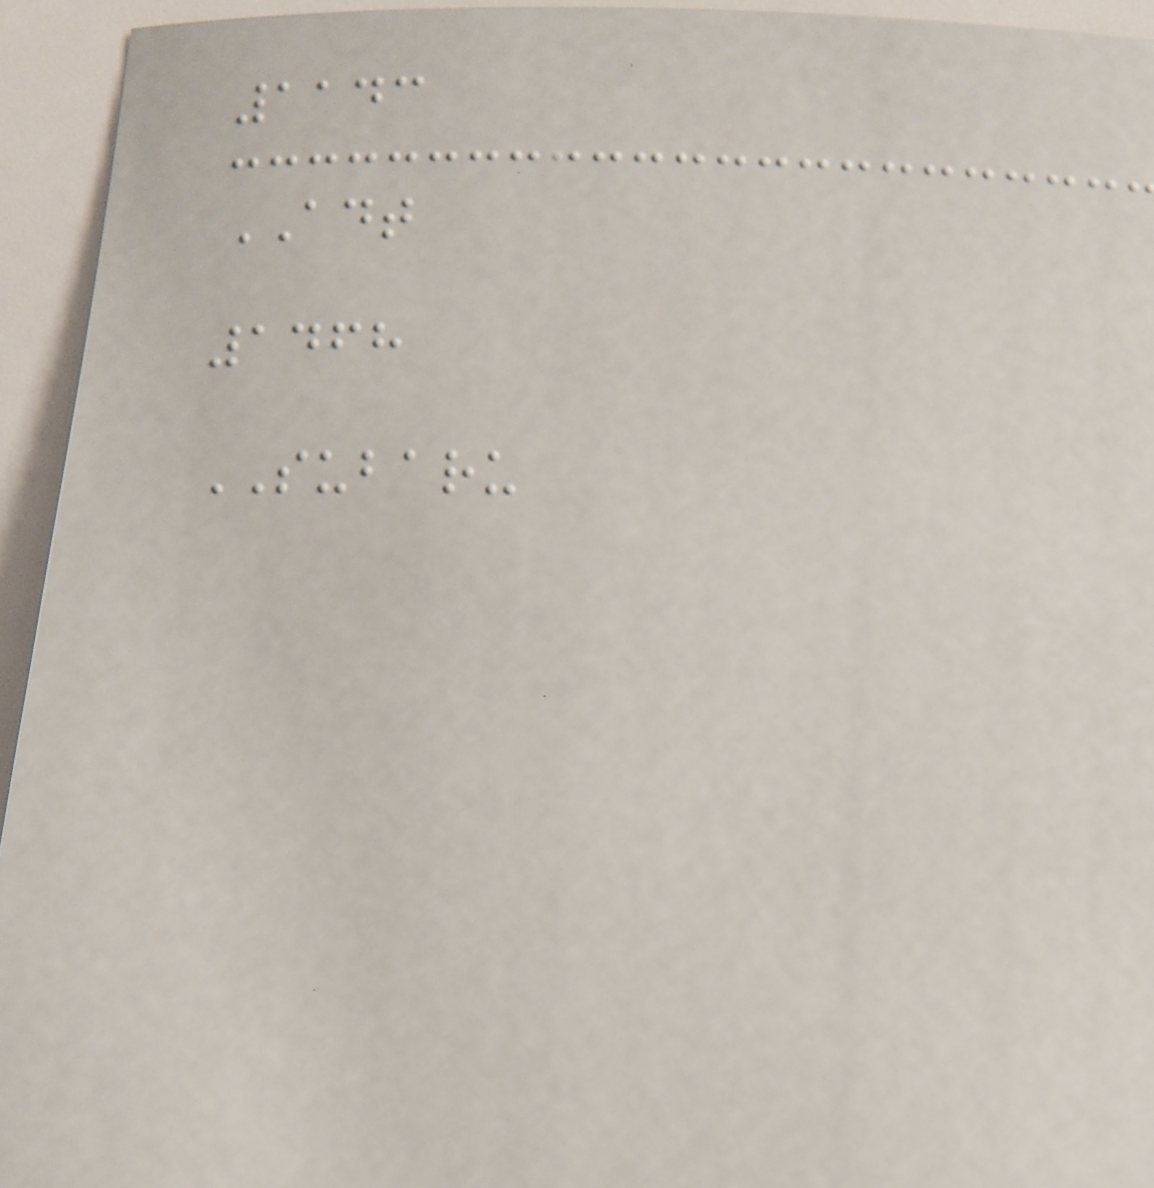1143
ADT
1468
SUBARU
